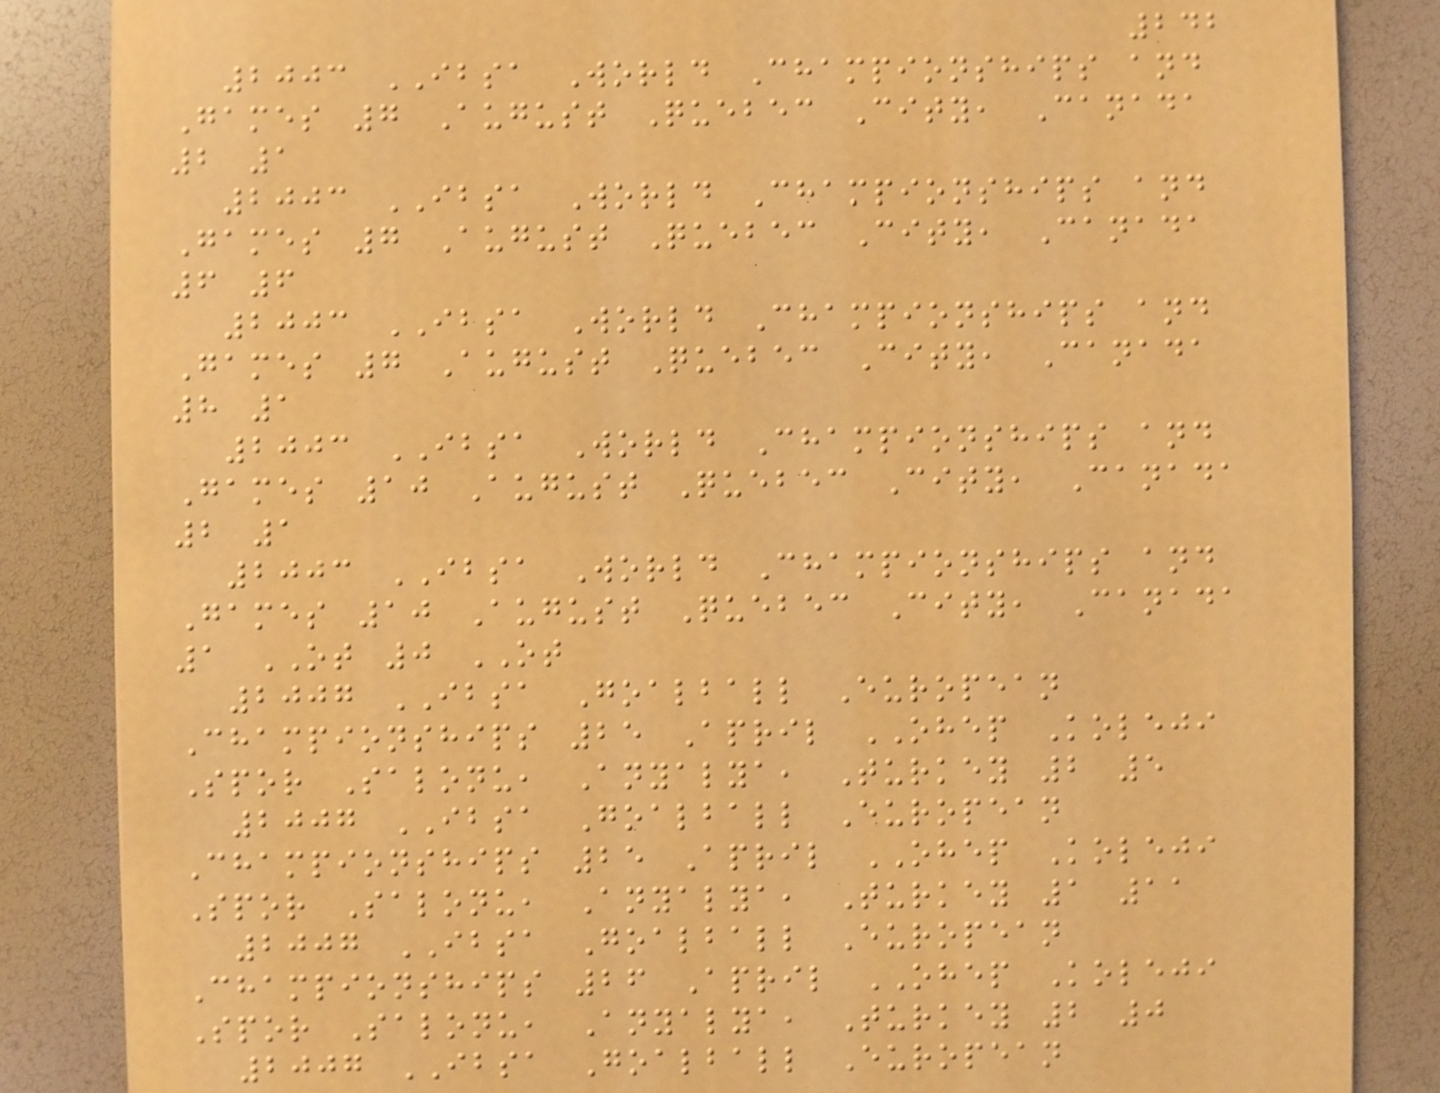242
2003 IBSA World Championships and
Games 7 August Quebec City, Canada
2 1
2003 IBSA World Championships and
Games 7 August Quebec City, Canada
6 6
2003 IBSA World Championships and
Games 7 August Quebec City, Canada
8 1
2003 IBSA World Championships and
Games 10 August Quebec City, Canada
2 1
2003 IBSA World Championships and
Games 10 August Quebec City, Canada
1 OT 0 OT
2007 IBSA Goalball European
Championships 25 April OHEP Koleji
Spor Salonu, Anyalya, Turkey 2 5
2007 IBSA Goalball European
Championships 25 April OHEP Koleji
Spor Salonu, Anyalya, Turkey 1 11
2007 IBSA Goalball European
Championships 26 April OHEP Koleji
Spor Salonu, Anyalya, Turkey 2 0
2007 IBSA Goalball European
